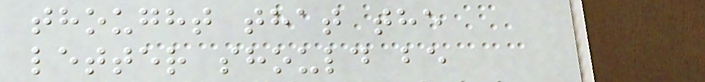thought that the
letter should be
